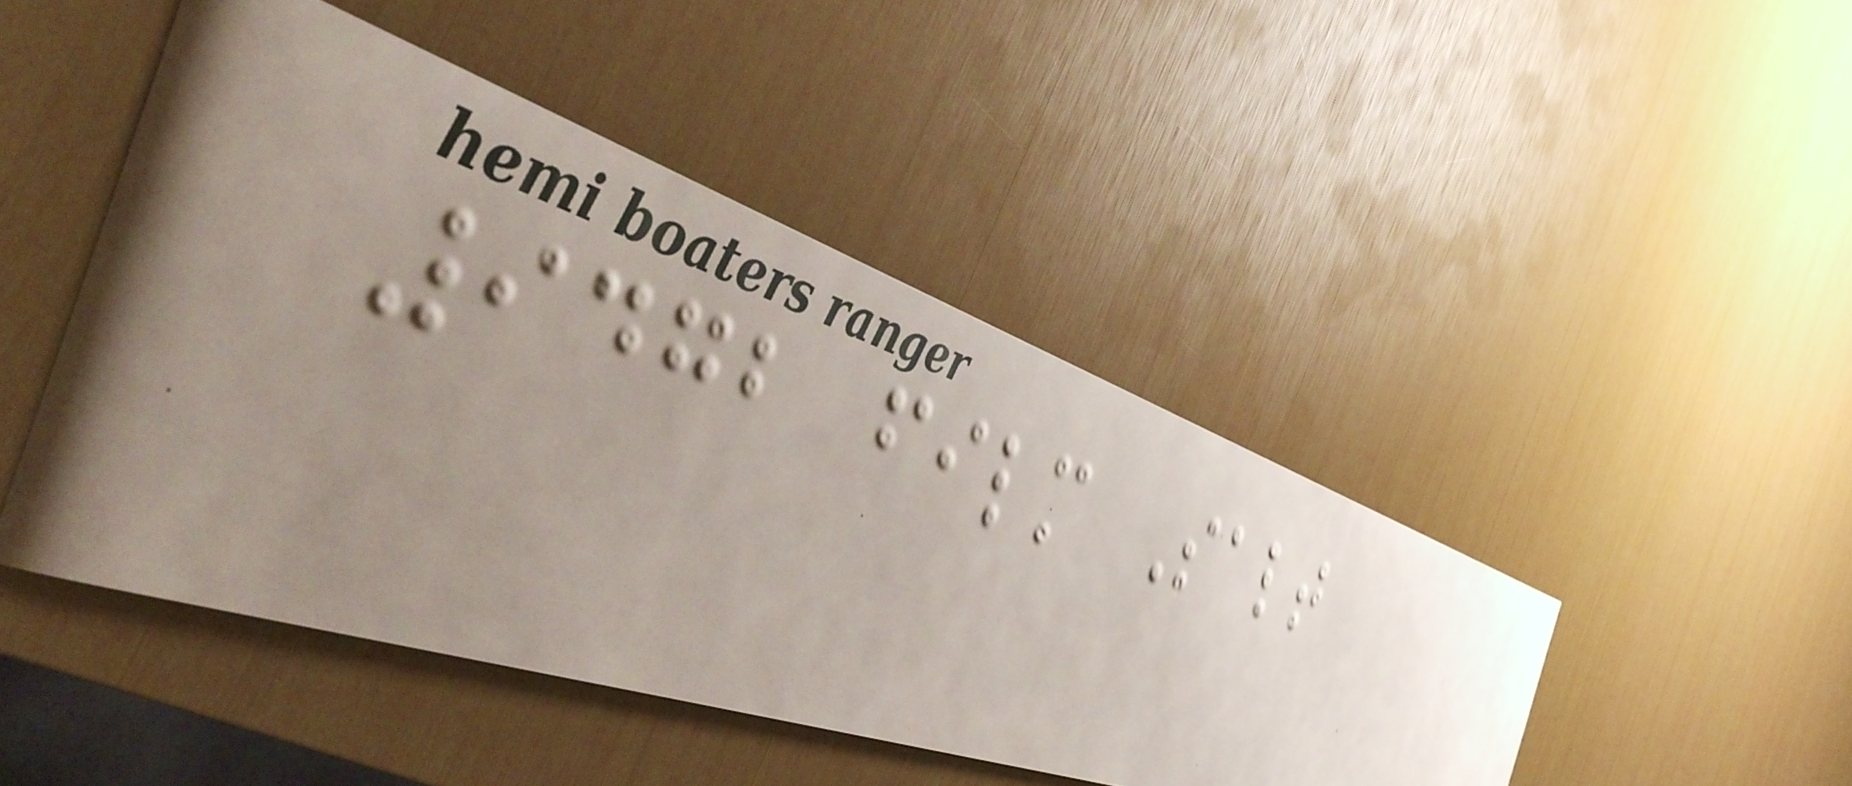9472 film Salt
